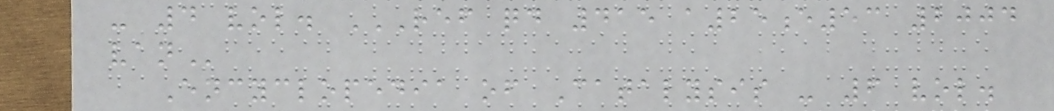- 4 vol. REF QD 415 A25E53 2004
VAN
Encyclopedia of Catalysis - 6 vol.
